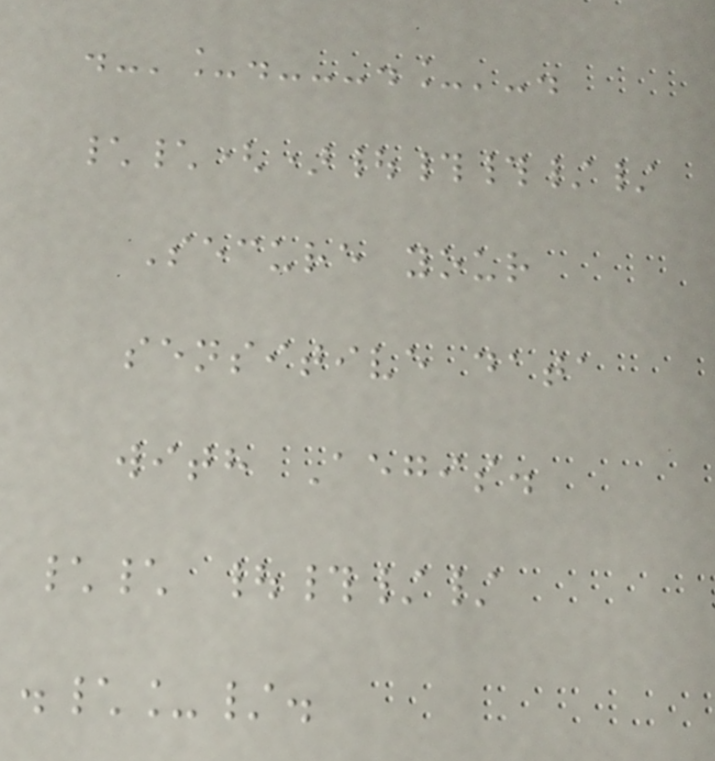.-'_.---._'-.
\\()|##//
Secure your
sensitive data
with Aegis.
\\ |#//
.\_/.
